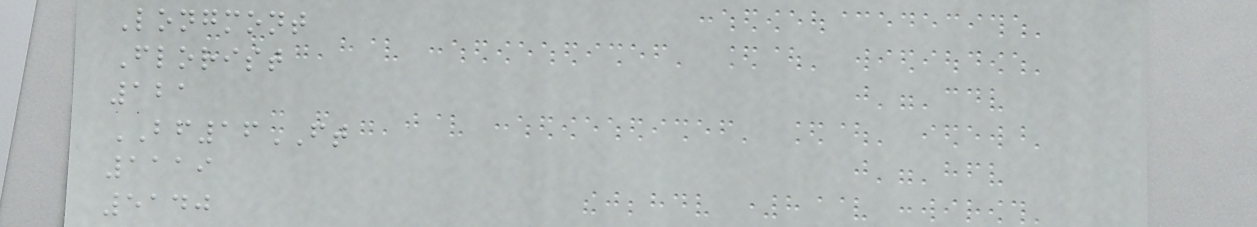Longmont
Florist
121
BF16FT
1119
5140
